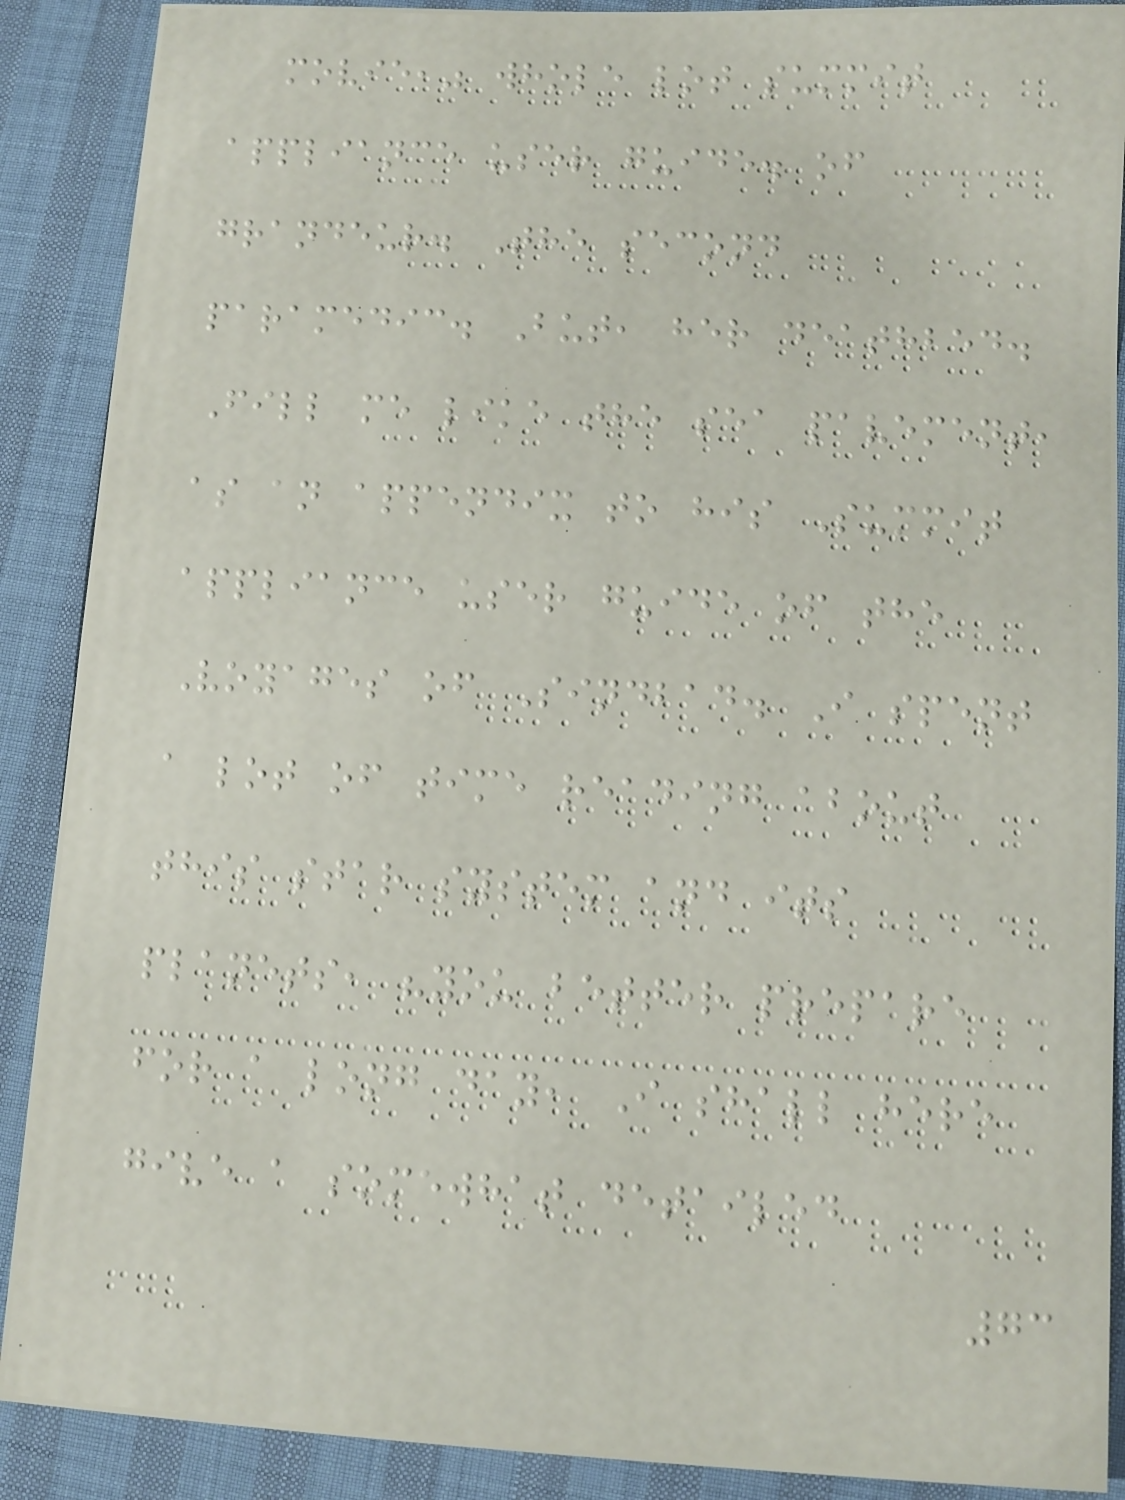movie," whole lot summit
appliance user guide. of
grandeur. The second
paramedic. But, her deathbed.
Fill me like the sea pavement,
as an appendix to his Summit
appliance user guide of the
Voyages of Sindbad. I spent
a lot of time reading about
this star system and its
planets, "you better prepare
for a long day, I shall here
give a somewhat detailed
73
